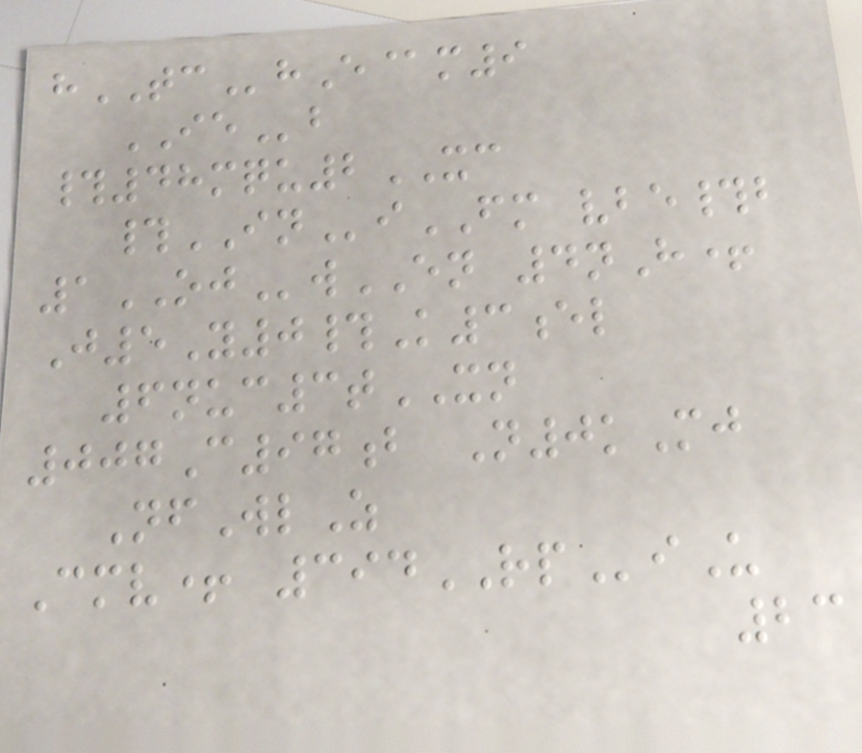hTChE@m9
IEb
#48mqu2XC
#INiFM vbe#b
1OJwEN 4nH+
J5Y0#K3el
6nuc3tXN
007C97b N0kMj
NfWlZ
Cmv+ 394RPiU
23
